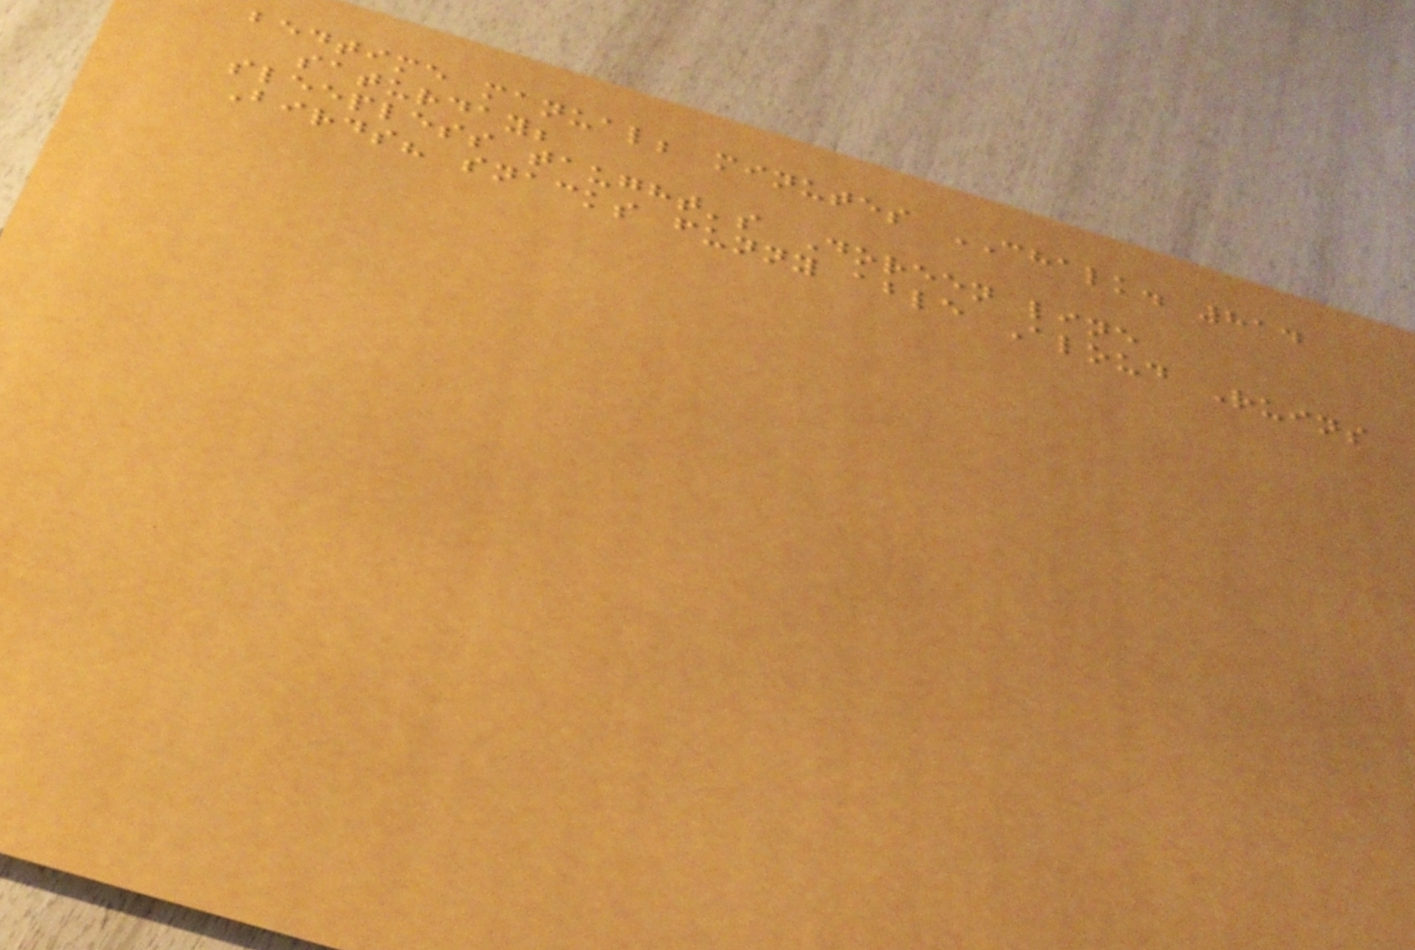bedtime manual; minutes CHALK. 814
saturday;
sleepless taught's Doreen line
Birds? snacks funny able Aloud Ruins
